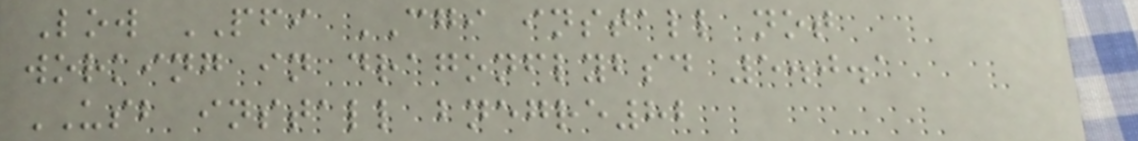Low PFI CGI install not
working in dragonflybsd 5.0.1
USB install bnegre82
